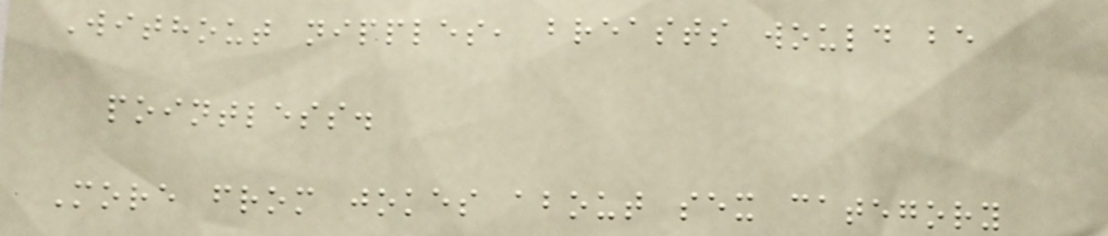Without nipples, breasts would be
pointless.
More from jokes about sex category
